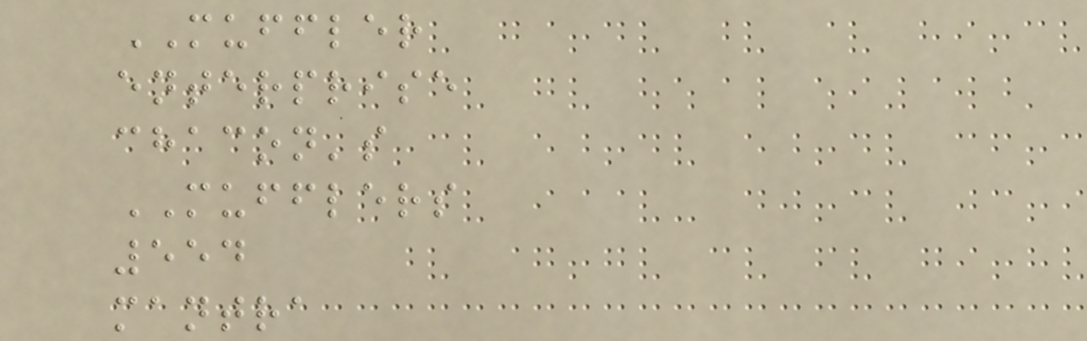MUFFLER
enterprise
chacon's
MUFFLERS
554
mantra
